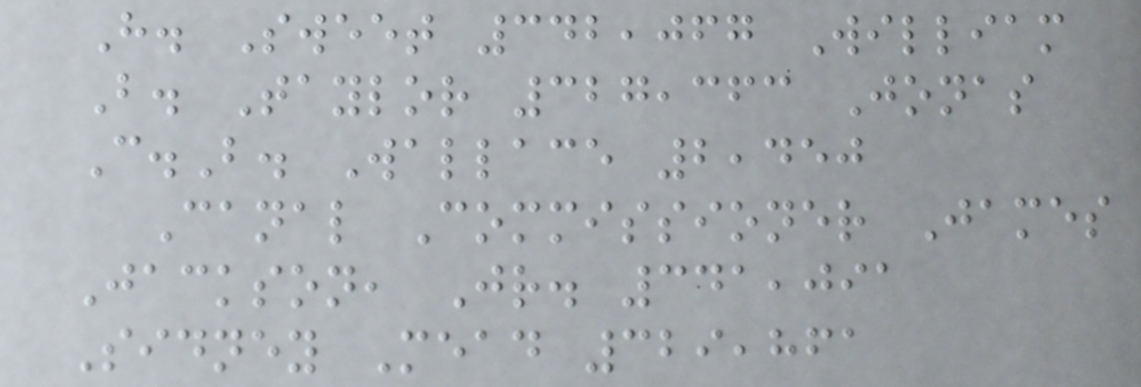H. Sweet 342,067 William
B. Taylor 327,363 Jonas
C.B. Wallace 2,450
Canal Commissioner James
Jackson, Jr. 341,091
Sidney Mead 329,861
